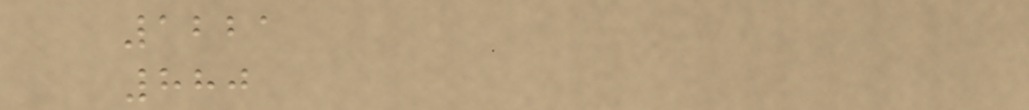1221
880
